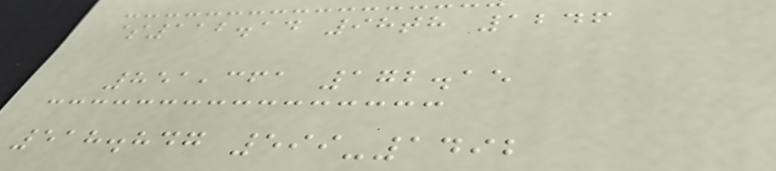$112.14 98th 1246
851,361 172.15
518.847 599-1492
